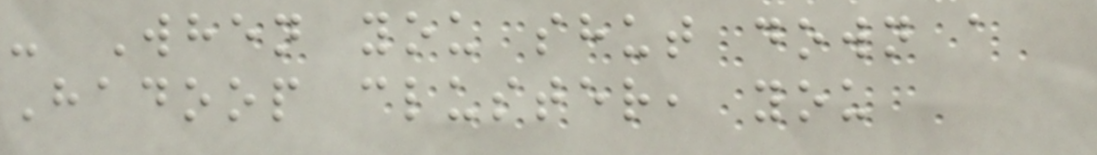- When you shut down a
Hadoop cluster, you
